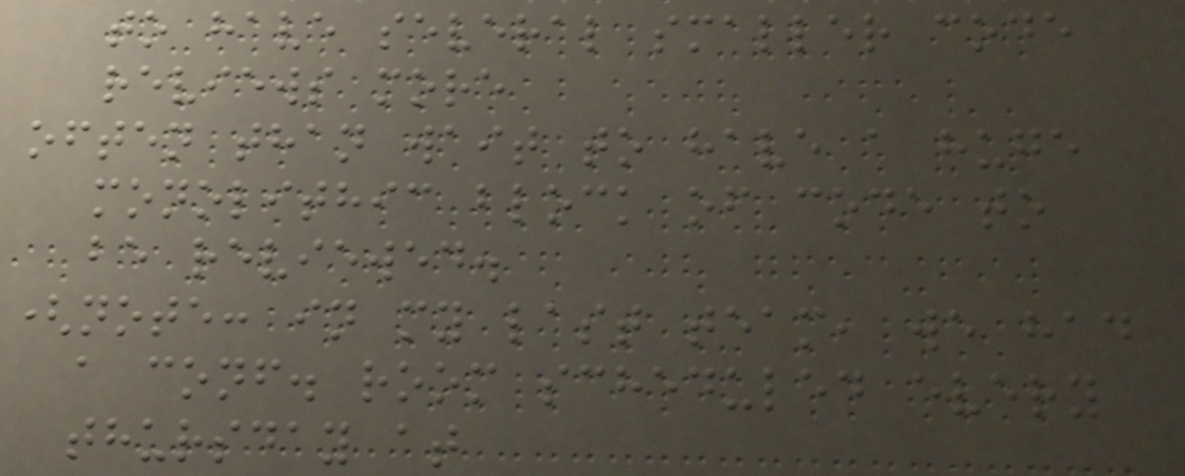to have several smaller code
reviews more
often than wait to have a huge
monolithic block of code to
be reviewed.
(note: in my last team, we had
a conf. room scheduled every
thursday at
